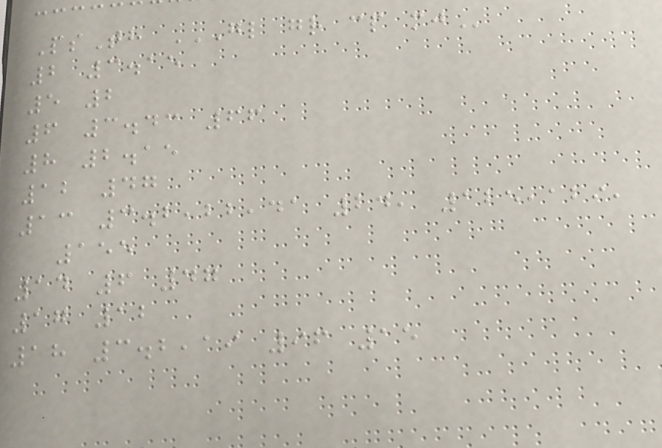PsTh GL GR CP MJ
2 3.15
5 2
6 3.43 66
8 2.15
12 47
13 3.2,22,41 24, 125,129,
155
14 6 47
17 12
18 3.2,19 96 15
